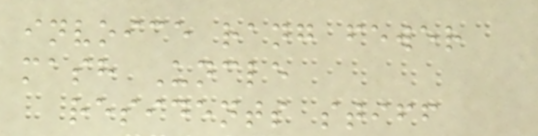invoice rang fewer
mash Uncle
residents stiff
